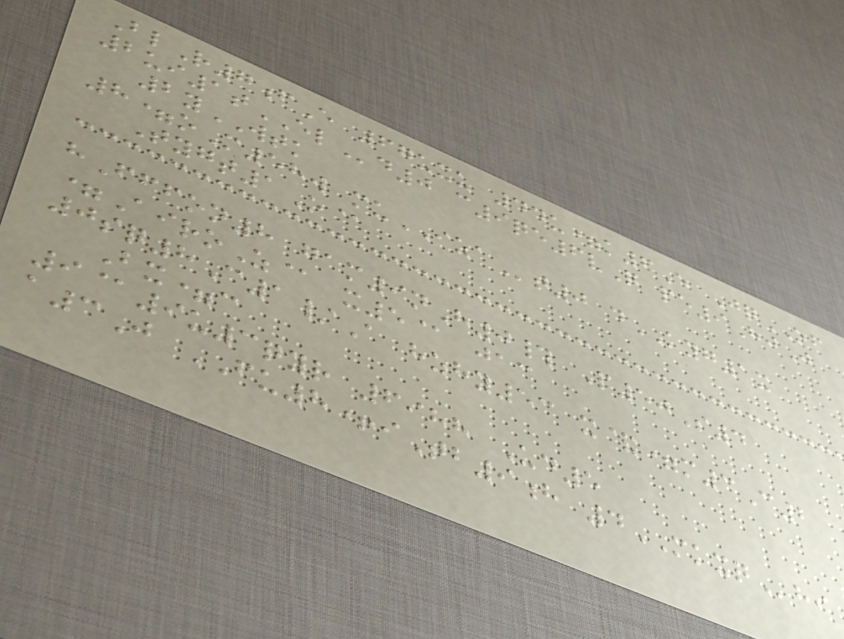BlR7fE 67uxu 44u=k6E JqOF
2ui1tELd0 c9qe6vQ pe9HjJ
2yWTK
8=oM58w muIZAt0 dKYG1x
Tygt1O@
hFffon8 gam9nH0# P50S4
=AiroZ@ x5@ jac
0sq8C1/A hzhy53 x&=m3C2
Bx=c
9@9u3qyr 6988 Ud5
a3J FU8+iTb9h 4MKXQhi
